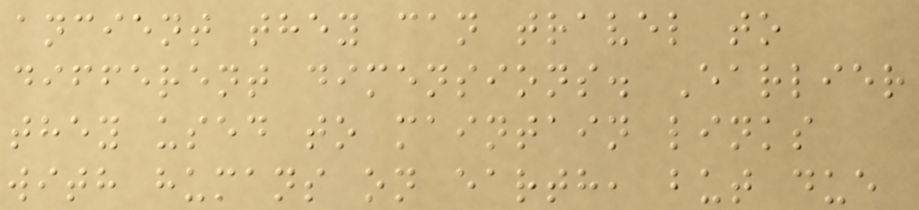ancient they can travel to
different dimensions. Earlier
they used to maintain links
with humans on earth, but due
